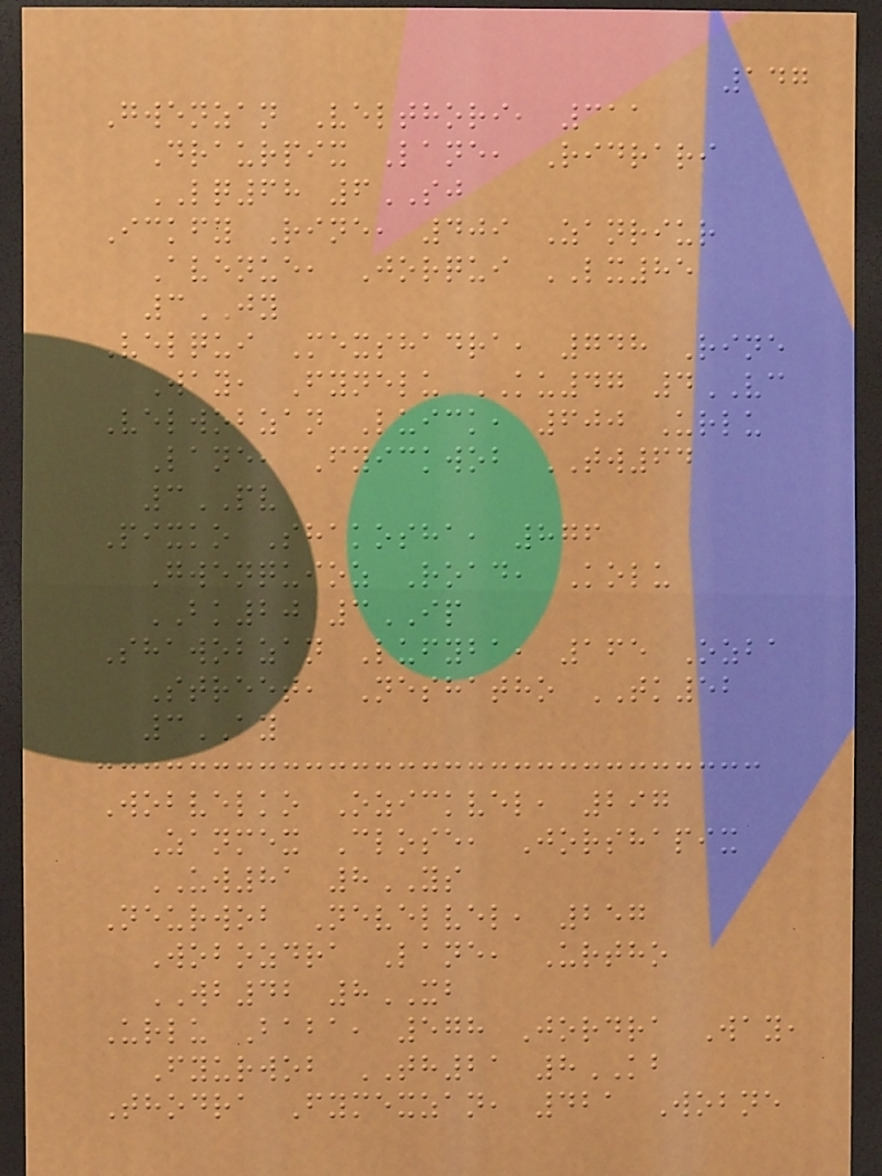147
Gwenzan Velthori, 311
Draurpix Lane, Ridrari
LQ68 6SJ
Ickfy Rine, 409 Zanriur
Avenue, Jorqui LX85
3JY
Velqui Mexshadra, 748 Rine
Way, Fynelu KU47 4VC
Velwobzan Luick, 600 Urlu
Lane, Fyickwob TW64
3PV
Pixko Shakosha, 876
Gwenquioz Road, Kolu
BK20 3IP
Shawobzan Lufyba, 165 Ozba
Street, Neshatho TK52
3AY
Wobvelko Ozickvel, 297
Zanmex Close, Jorshapix
UW81 8YS
Neurwob Nevelvel, 257
Wobozdra Lane, Urtho
WB42 8XB
Urlu Baba, 578 Jordra Way,
Fyurwob TH21 8KB
Thodra Fymexzan, 421 Wobne
